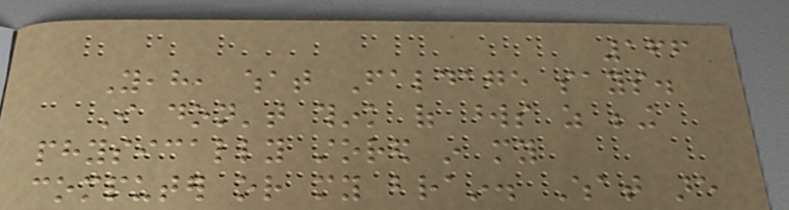166
Yeah, what Faldage says.
I don't think of words as being
physically stored in my
computer or my brain. What are
